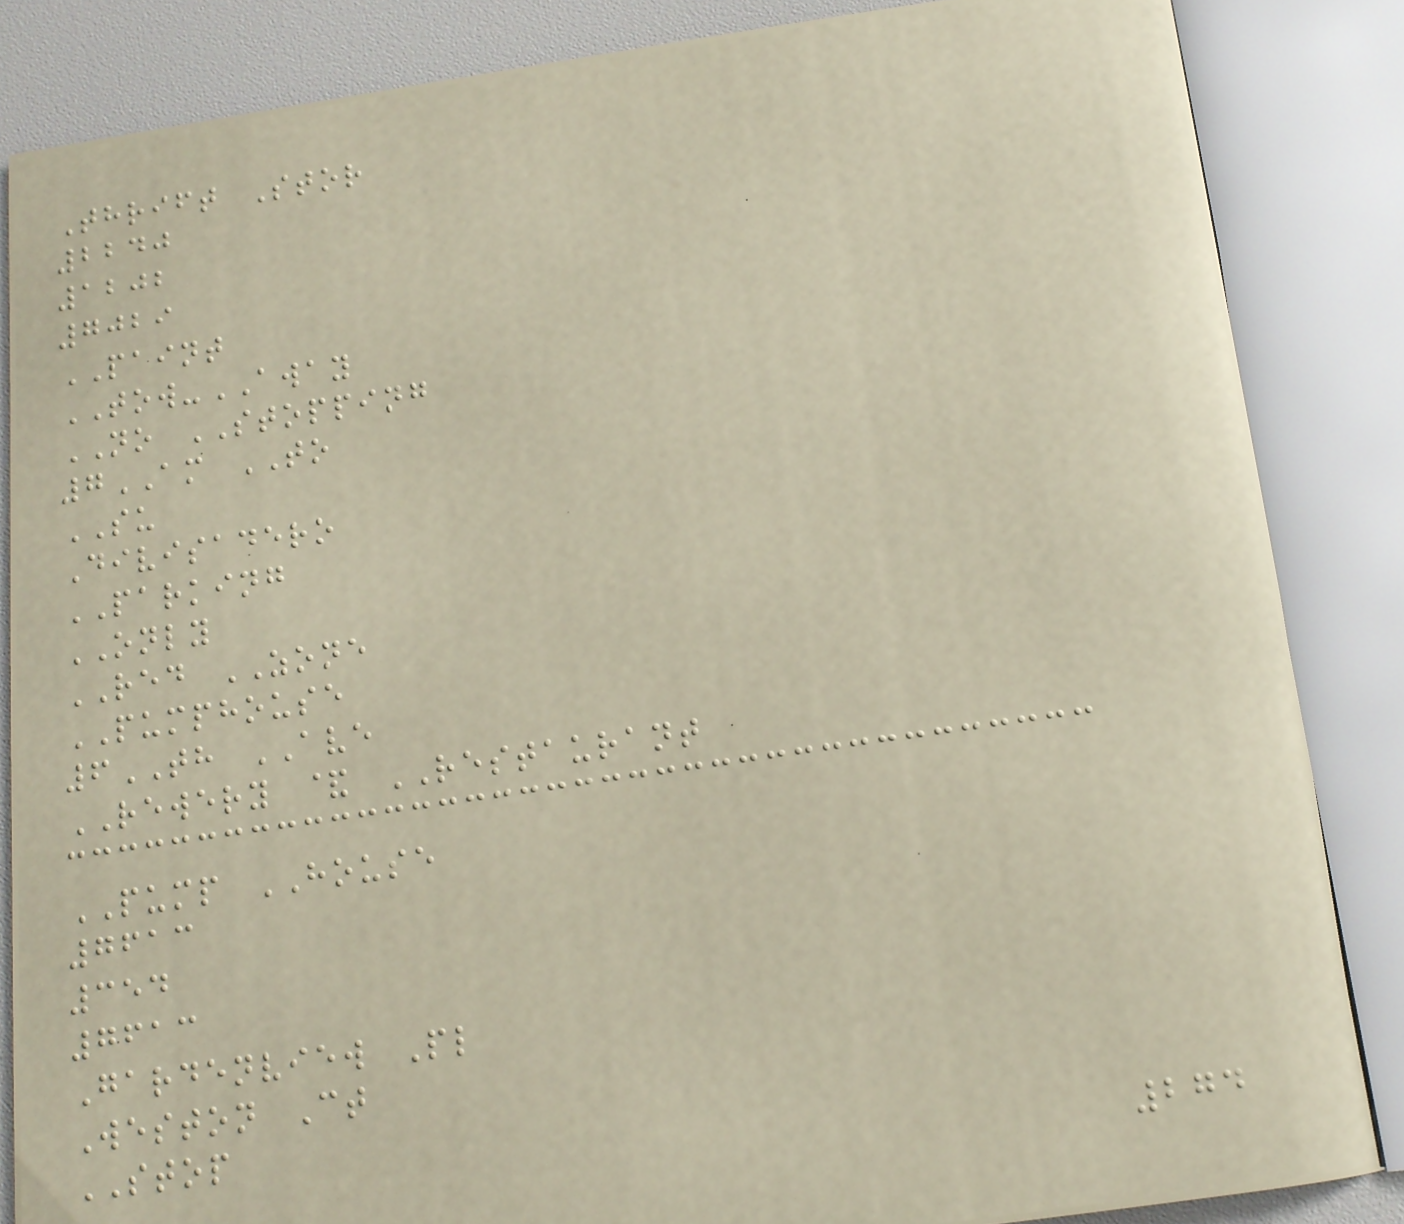Thrift Stor
2240
1202
7029
PAINT
TOW-AWAY
NO STOPPING
7AM TO
SU
Divisadero
PARKING
ONLY
RED ZONE
PUMPHOUSE
6TH AVE
REWERY & RESTAURANT
PUMP HOUSE
7613
354
7613
Gardenview Pl
Weston Ct
STOP
274
